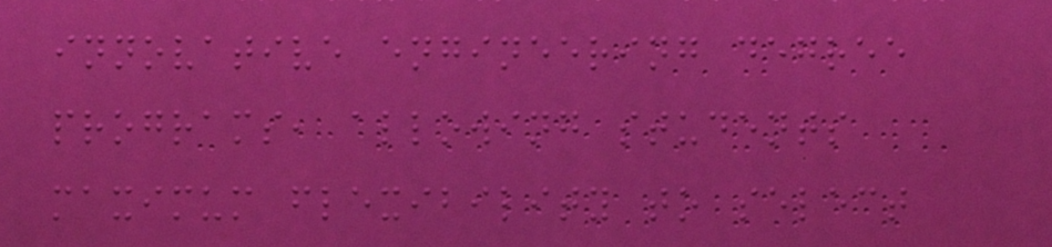innovative engineering degree
programs, allowing students
maximum flexibility to select
